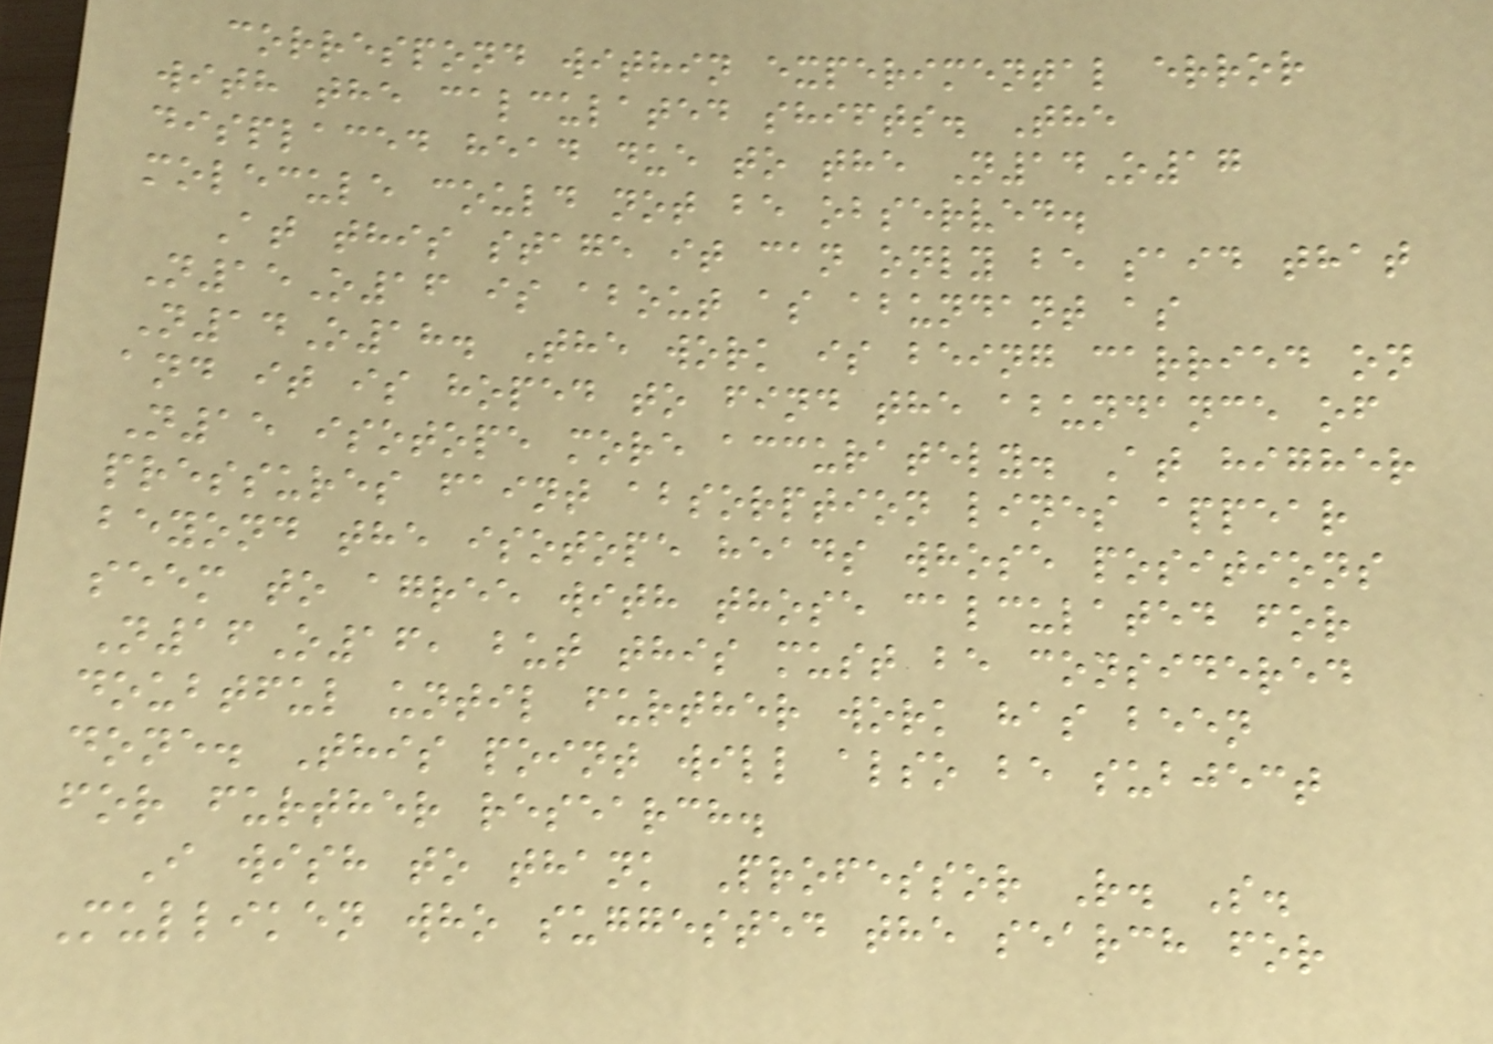correspond within experimental error
with the calculated shifts. The
displaced head due to the N14O17
molecule could not be observed.
At this stage it can only be said that
N15O16 is about as abundant as
N14O18. The work is being carried on
and it is hoped to find the abundance of
N15 isotope more accurately. At higher
pressures faint absorption lines appear
beyond the isotope heads whose positions
seem to agree with those calculated for
N16O16, but this must be considered
doubtful until further work has been
done. This point will also be subject
for further research.
I wish to thank Professor R. S.
Mulliken who suggested the search for
